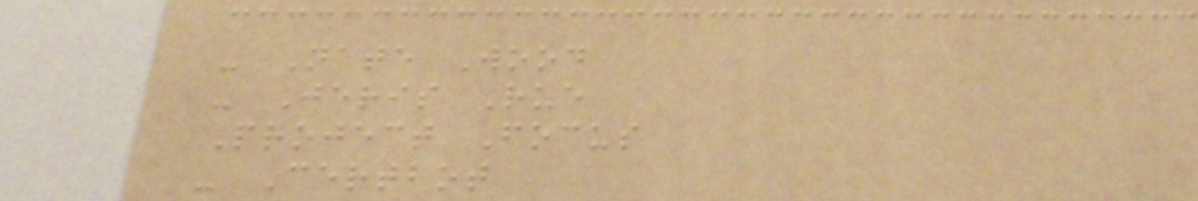- Nate Wood
- Jeris Rue
Project Focus
- Certbot
